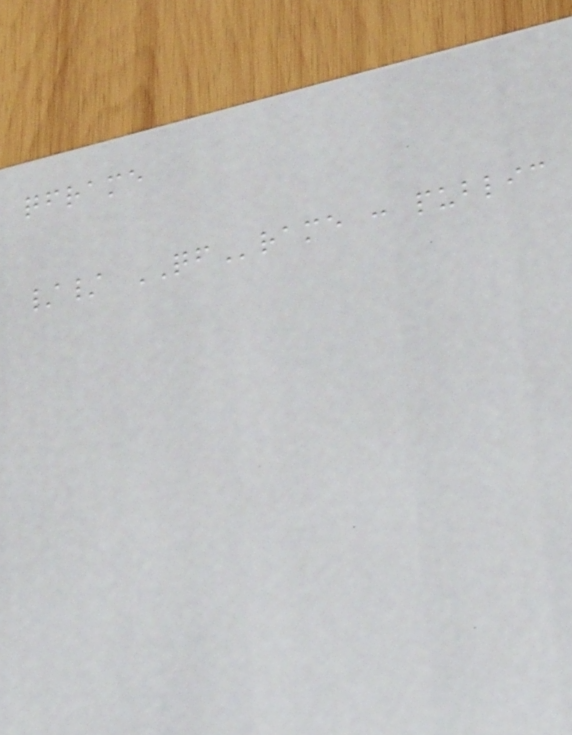qframe
// QFrame : public
